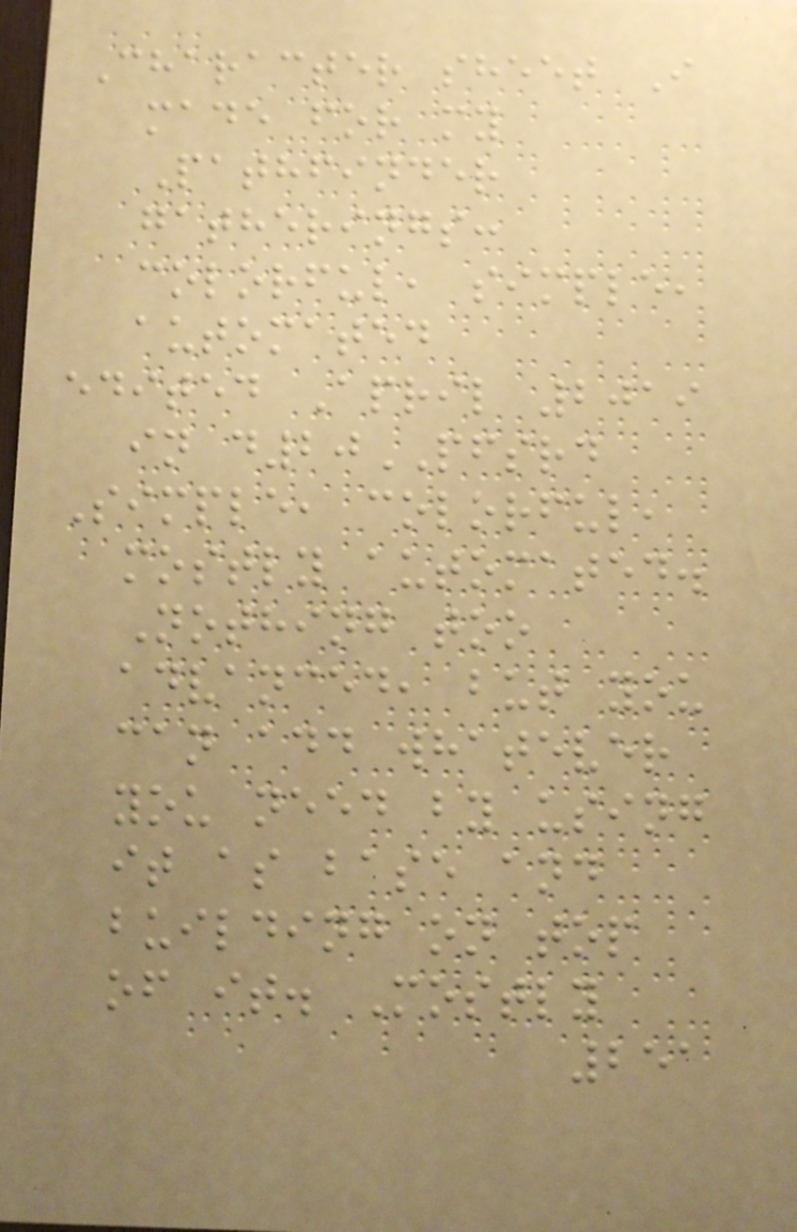Character sheet I
made for my
Pathfinder
gatherings:
colorful, simple,
automated
edited April 2019
in d20PFSRD
Simple, colorful,
mostly automated.
Nothing too
advanced, but you
can add whatever
you need by using
it as base and
building on top
of it. Mostly
251
